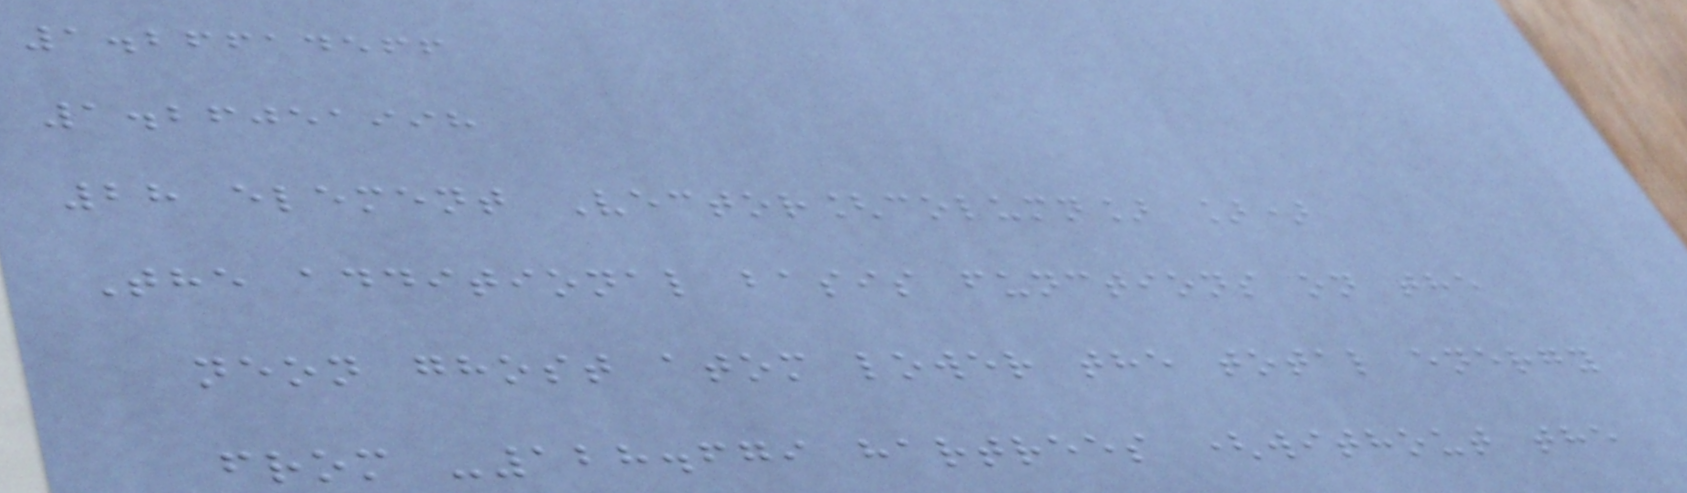1.26614566
1.26051998
28 element Vector[column] ])
The additional basis functions on the
neon ghost atom lower the total energy
from -128.679 hartrees (without the
